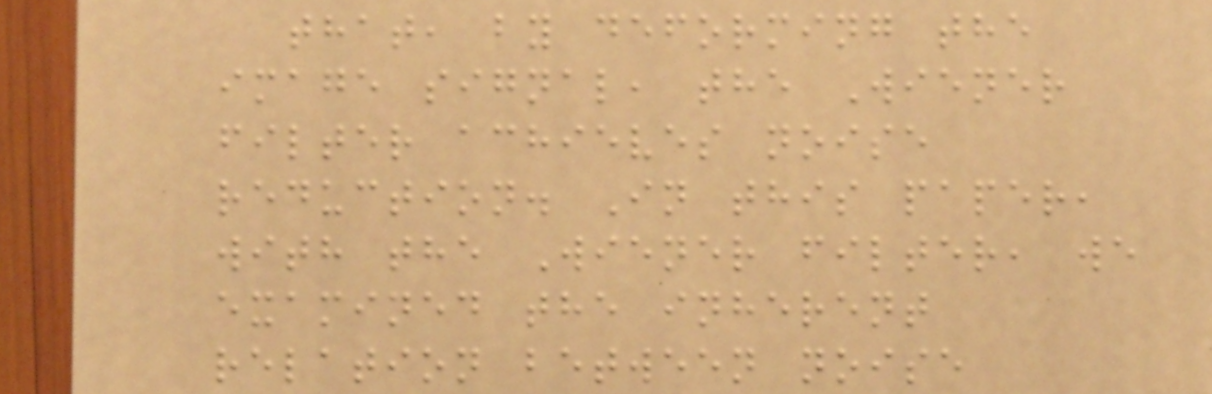that, by deforming the
image signal, the Wiener
filter achieves noise
reduction. In this paper,
with the Wiener filter, we
examined the inherent
relation between noise
